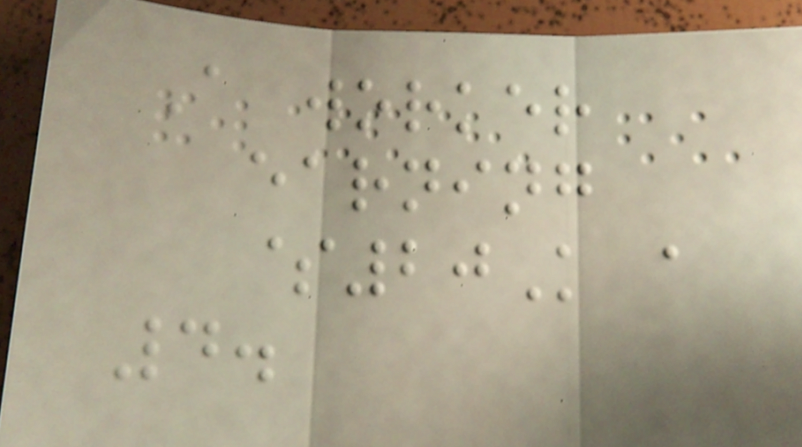A worker
earning
$20K a
4.
